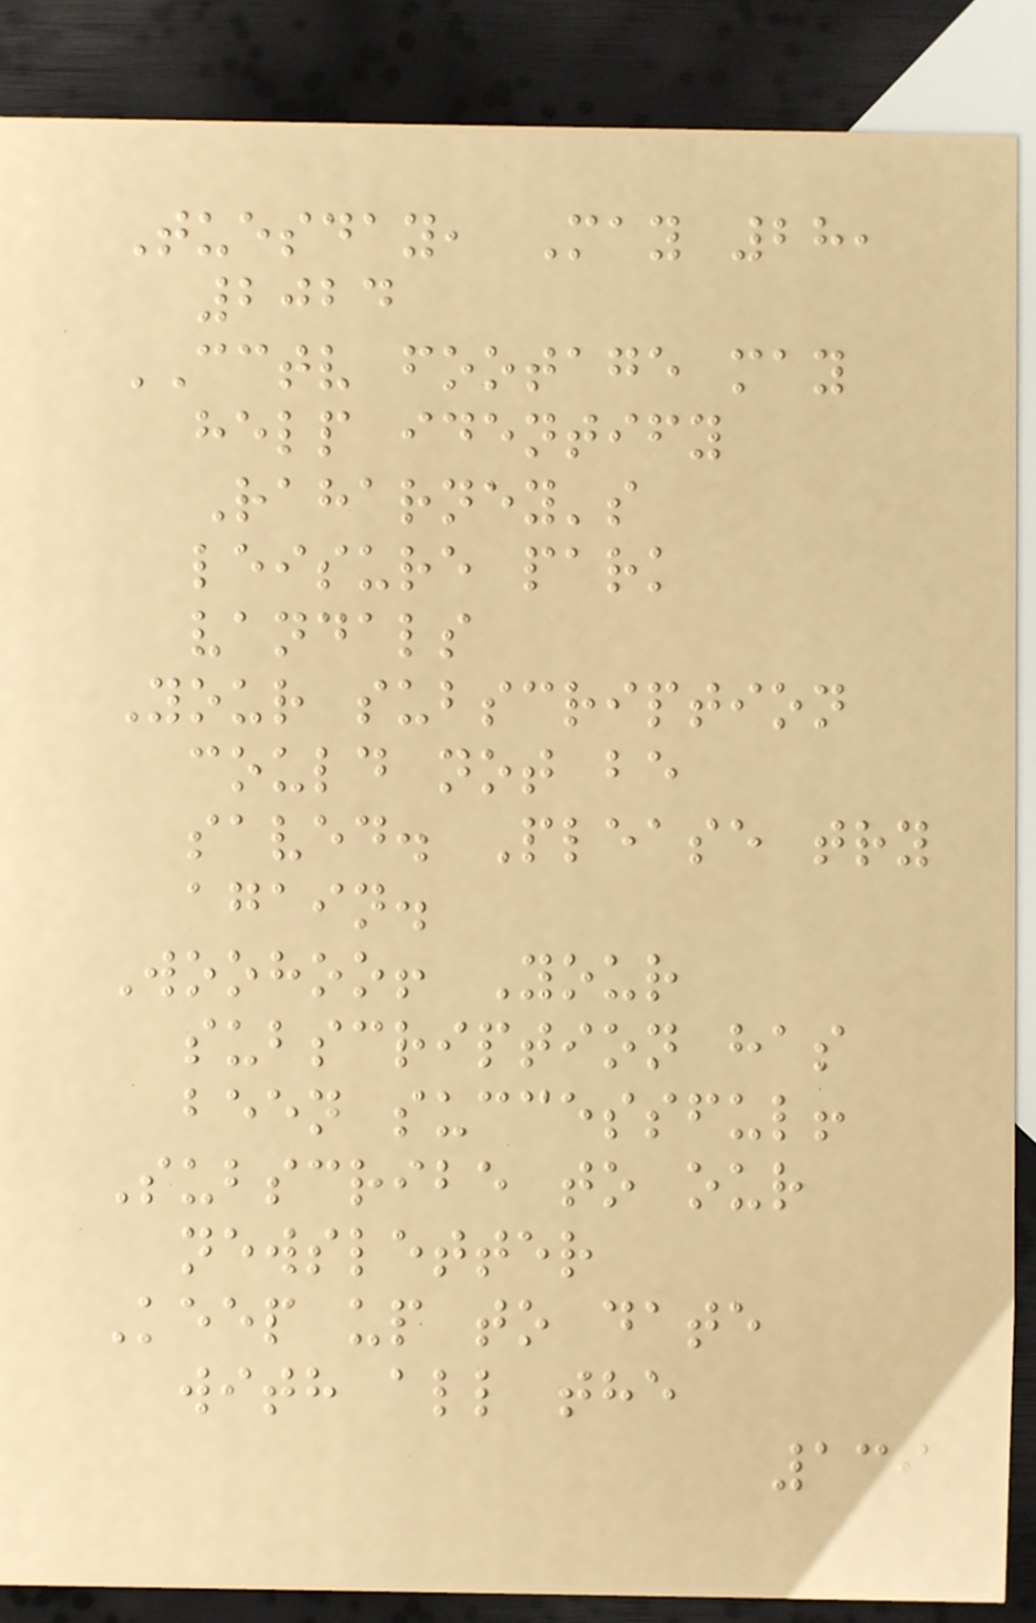Tuesday, May 28,
2024
CCTV footage may
help identify
Raharney's
leisure park
vandals
Your subscription
could not be
saved. Please try
again.
Woohoo! Your
subscription has
been successful!
Subscribe to our
newsletter
Keep up to date
with all the
139
